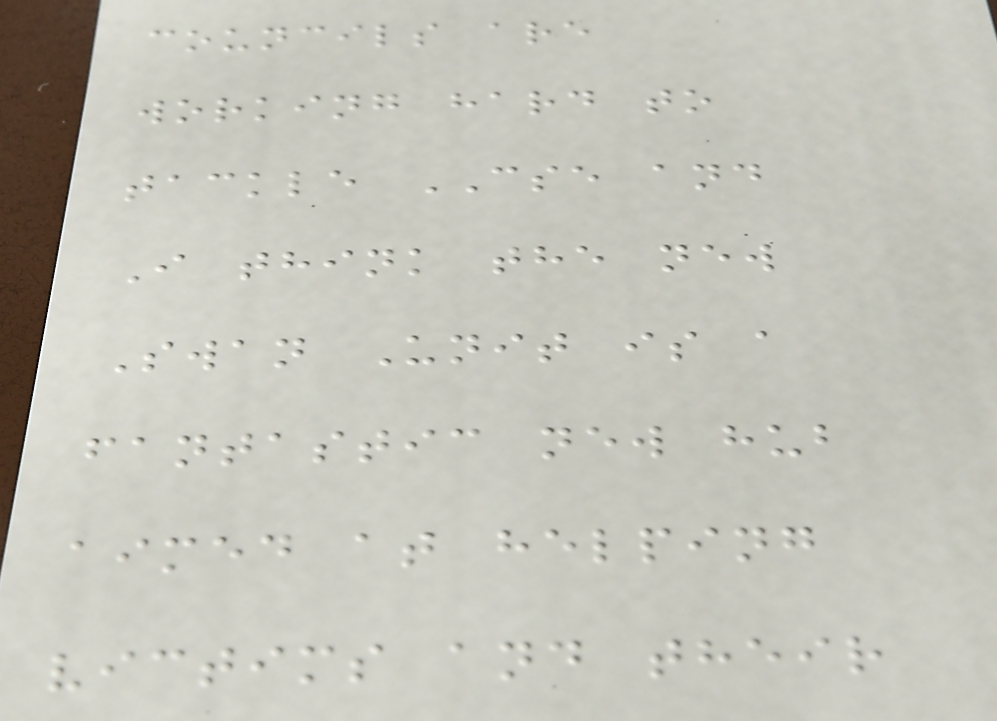councils are
working hard to
tackle CSE and
I think the new
Swan Unit is a
fantastic new hub
aimed at helping
victims and their
